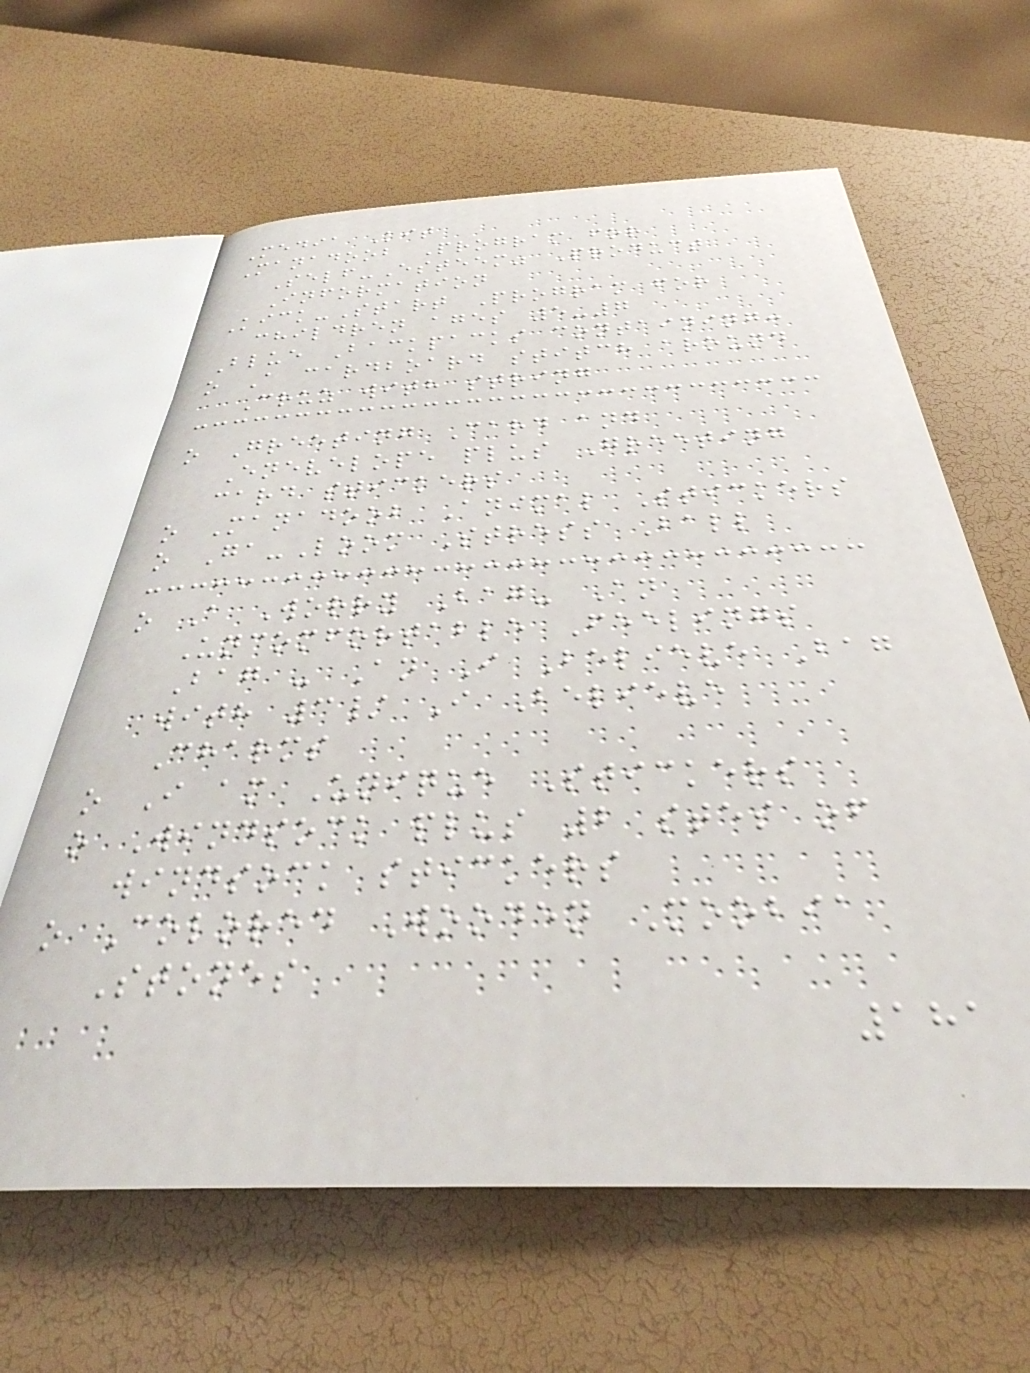Media Kit
Manadoob Program for
Self-Esteem" Product
Information
Kick-Start Program for
children ages 5-7
Blue Backpacks containing:
o A cardboard stitch around
Cruz with string
o Greeting Card and
Enevelope plus Greeting
card stickers
o Manadoob Animal Stickers
o Ga-Loom Stress Ball
o A Worry Bag- An
Uncomfortable Feelings
Bag - An I Believe Bag
with 3/ I Believe
Charms
o I am Unique Stickers
o Windsock plus 2 stes of
windsock stickers
o Colored Wooden Moobia
Stones
181
